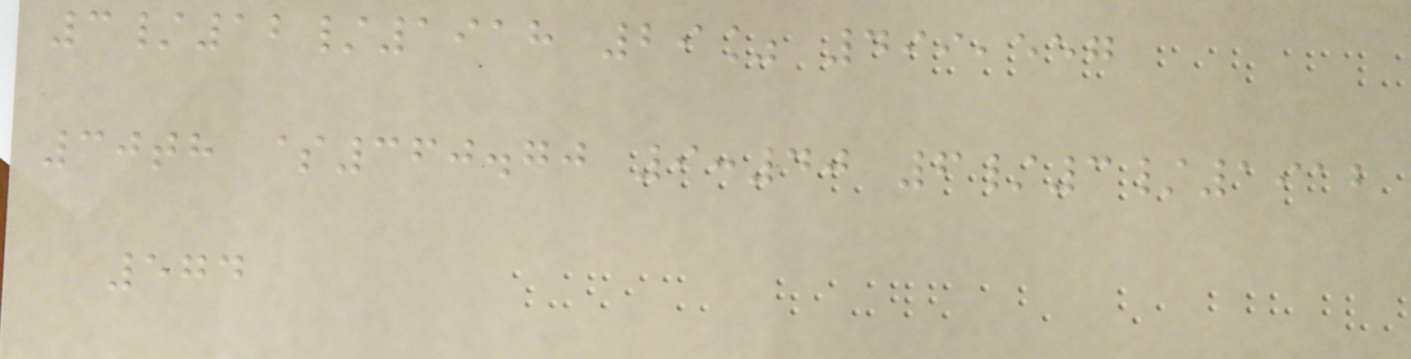3/12/1918 29% 499,557
30th $360.70 9:40 6/3/1912
574
